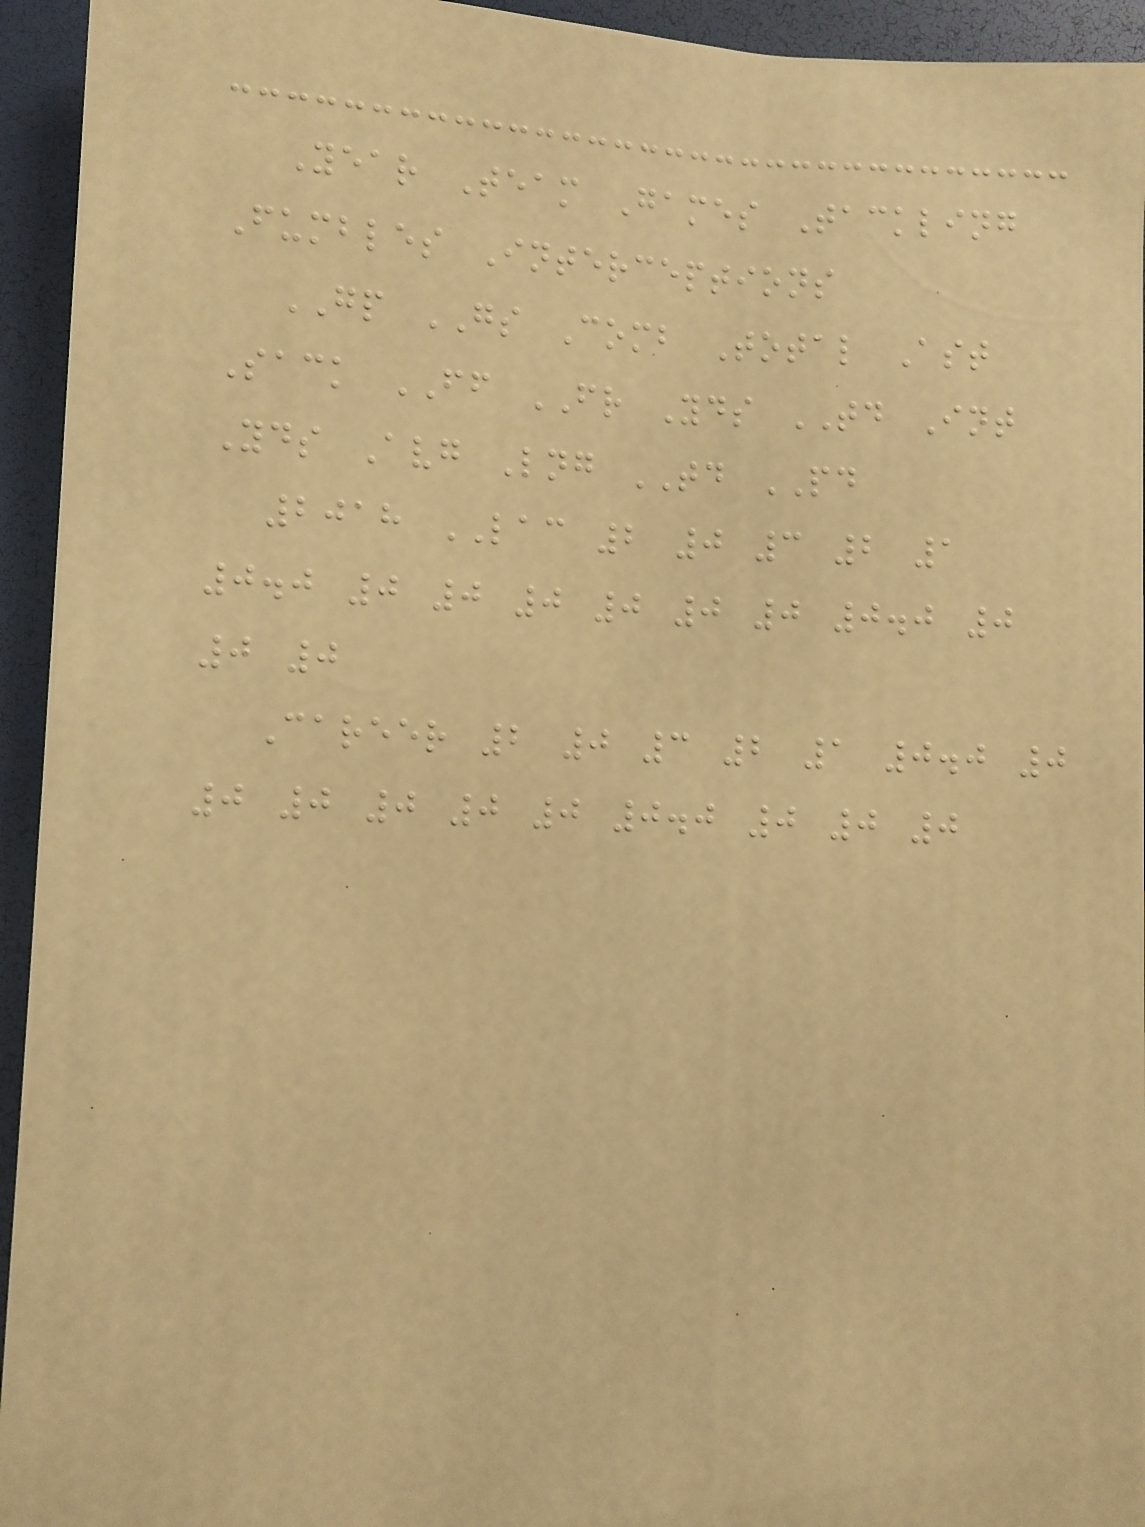Year Team Games Tackling
Fumbles Interceptions
GP GS Comb Total Ast
Sack FF FR Yds TD Int
Yds Avg Lng TD PD
2018 LAC 2 0 3 2 1
0.0 0 0 0 0 0 0 0.0 0
0 0
Career 2 0 3 2 1 0.0 0
0 0 0 0 0 0.0 0 0 0
